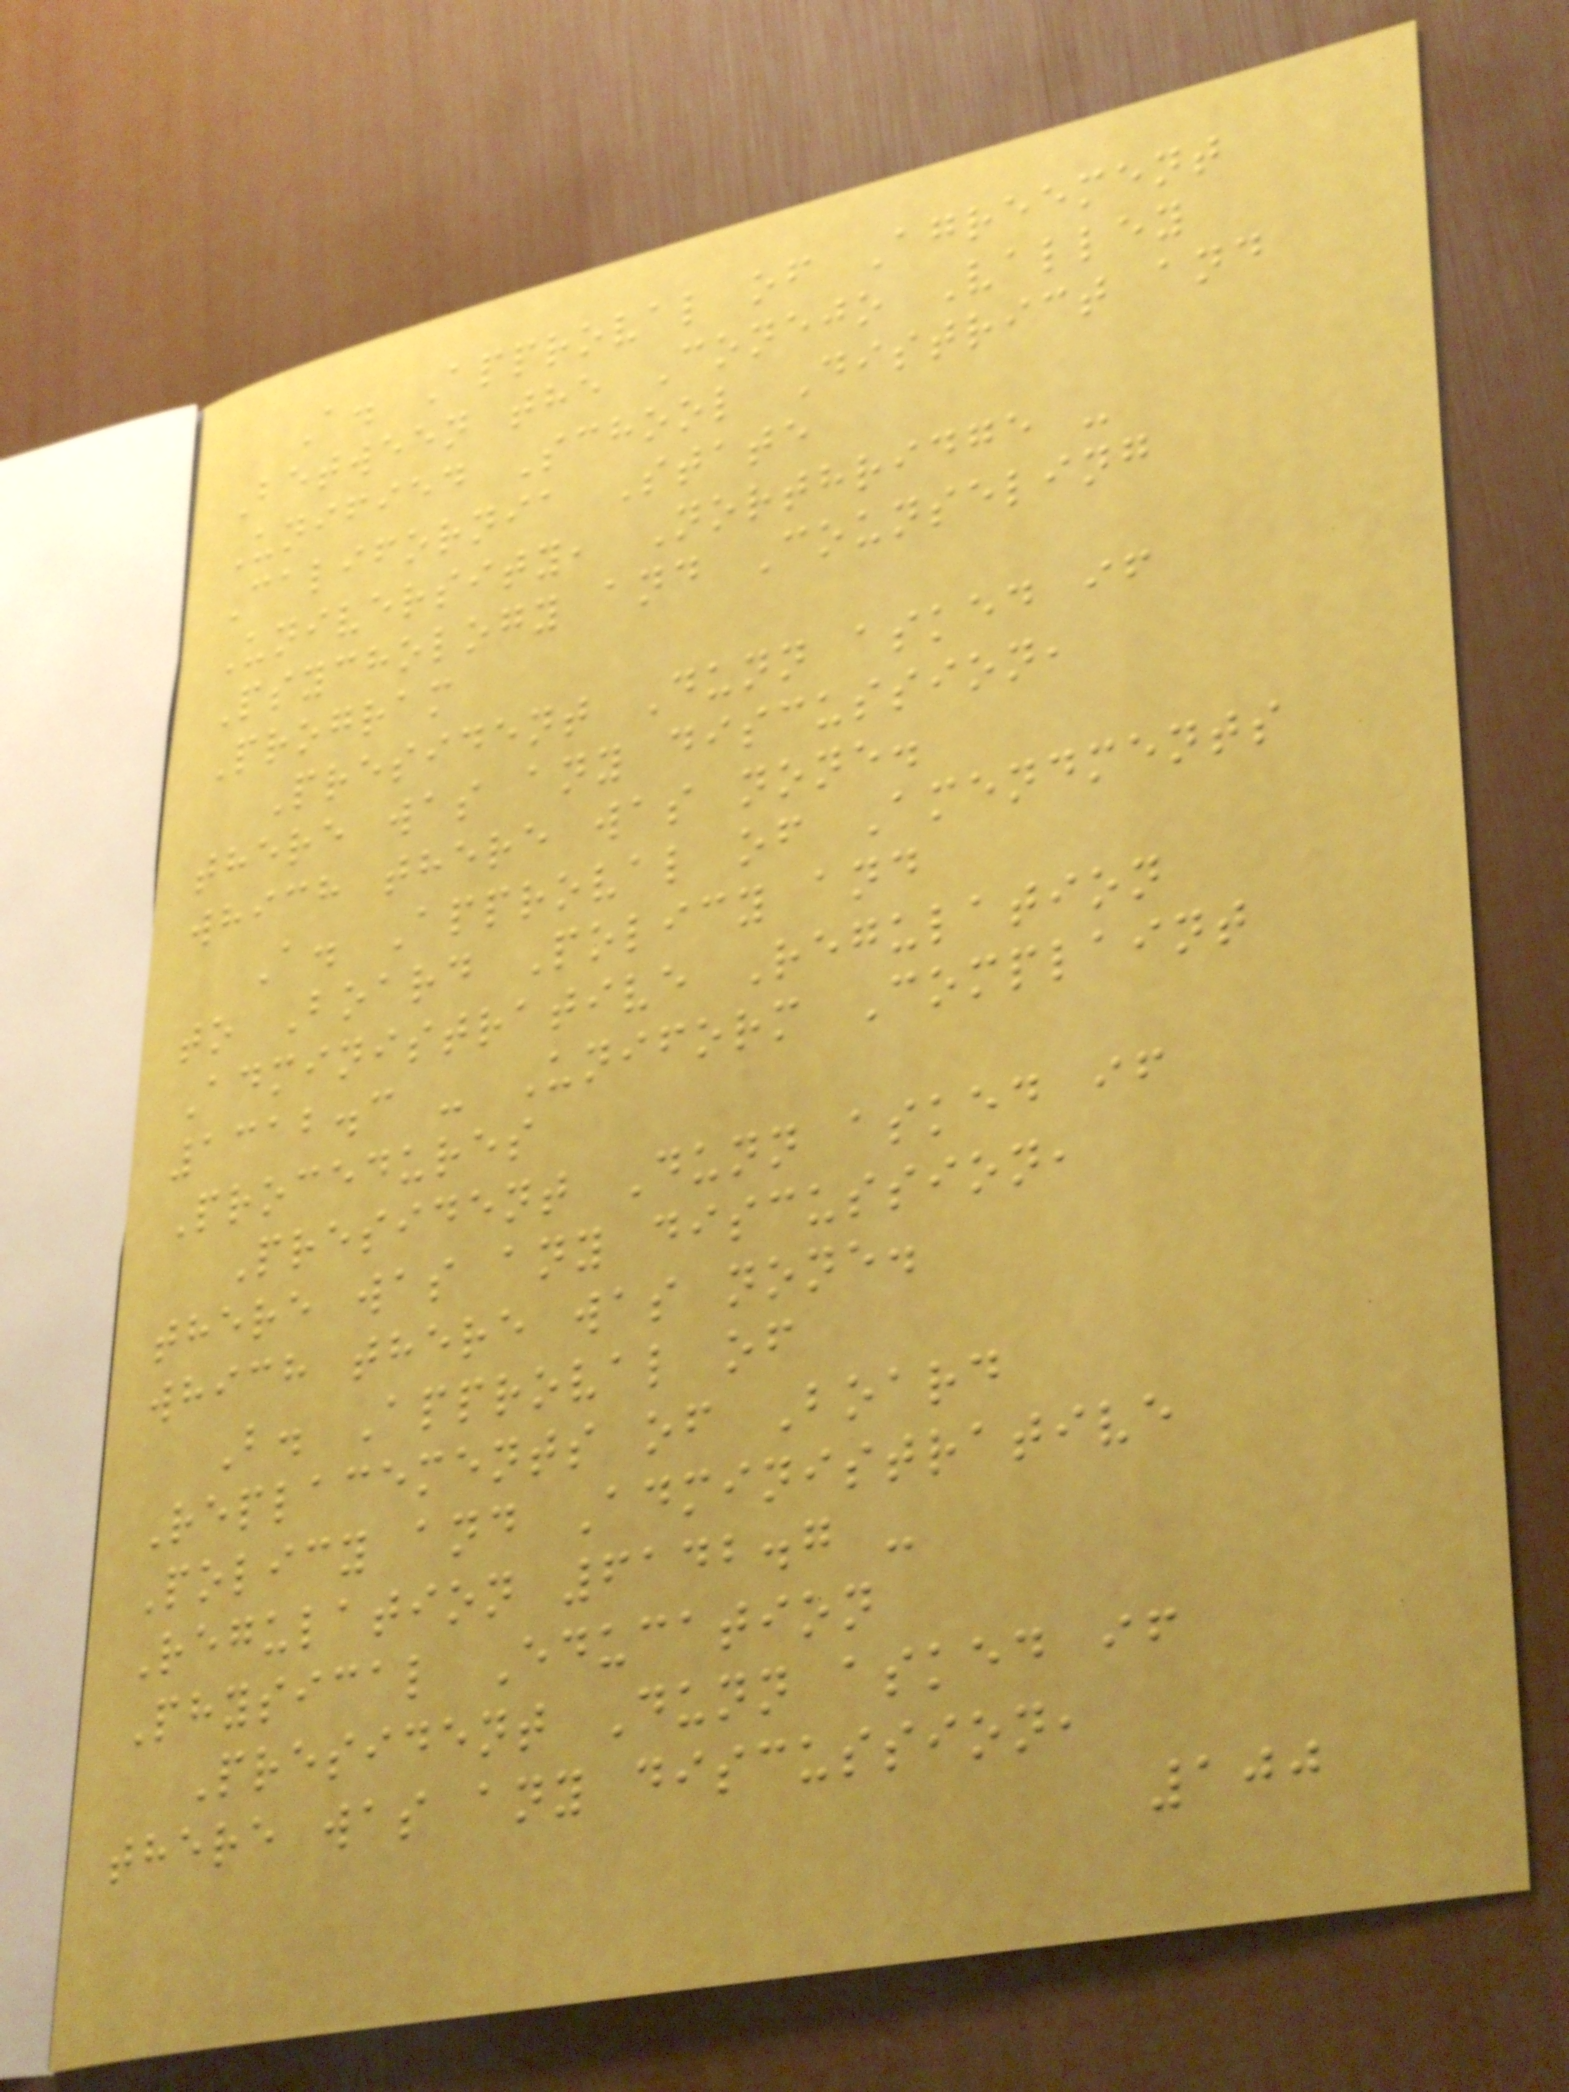A. Approval of Agreement
Between the Conejo Valley
Unified School District and
California State
University, Northridge -
Psychology and Counseling
Program
President Dunn asked if
there was any discussion,
which there was none.
A. Approval of Amendments
to Board Policy and
Administrative Regulation
1312.3 - Uniform Complaint
Procedures
President Dunn asked if
there was any discussion,
which there was none.
B. Approval of
Replacements of Board
Policy and Administrative
Regulation 6142.7 -
Physical Education
President Dunn asked if
there was any discussion,
100
